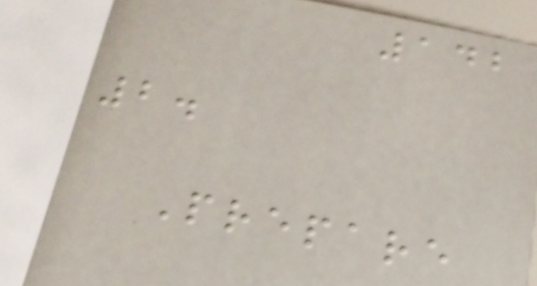142
2.
Prepare
